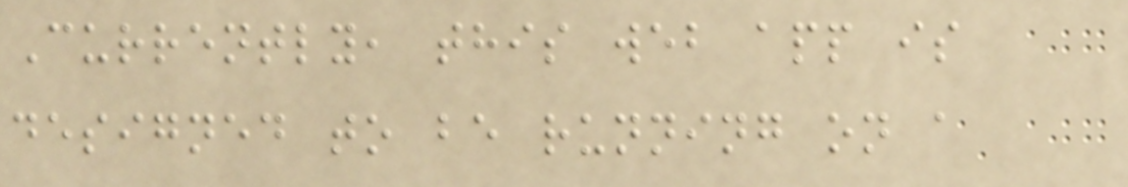Currently, this web app is
designed to be running on a
